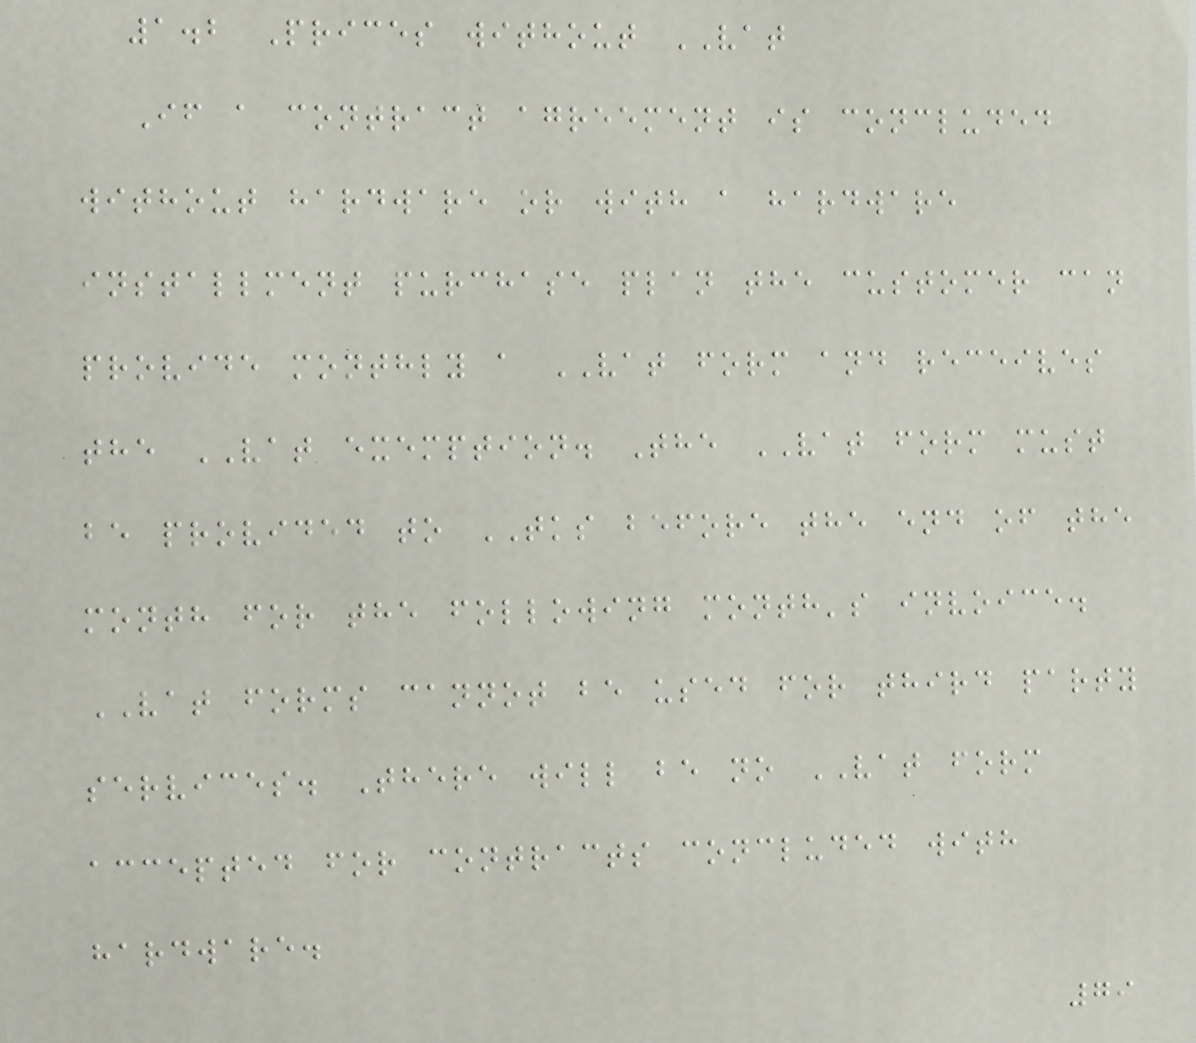1.2 Prices without VAT
If a contract agreement is concluded
without hardware or with a hardware
installment purchase plan the customer can
provide monthly a VAT form and receives
the VAT exemption. The VAT form must
be provided to TKS before the end of the
month for the following month's invoice.
VAT forms cannot be used for third party
services. There will be no VAT form
accepted for contracts concluded with
hardware.
79
